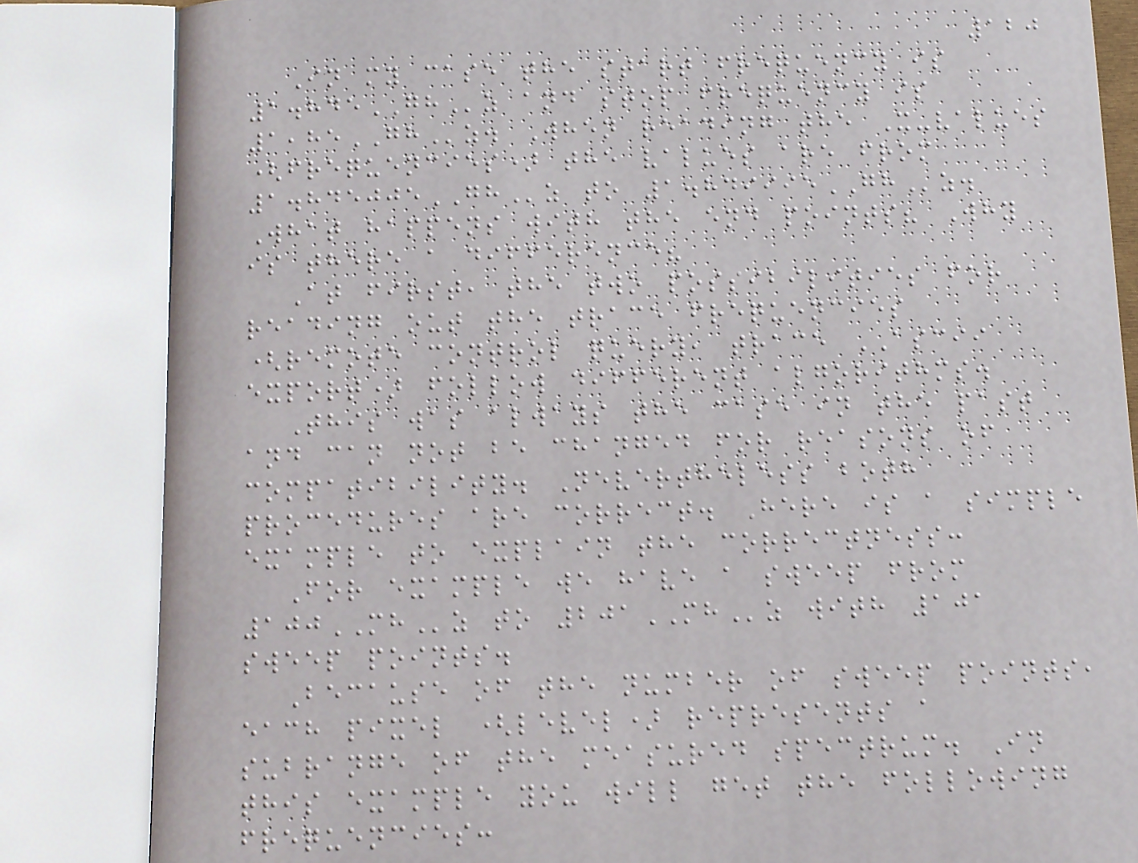120
In my case the start frequency is
1.845GHz and stop frequency is
1,85GHz. When reading the X-values
(frequencies) the values are from
1.845005GHz to 1.849995GHz.
What happens with the end points? Why
is there a difference?
At first, the two possibilities for
reading out the trace frequencies
(remote control query, trace ASCII
export) follow different algorithms.
This was always the case in the past
and can not be changed for reasons of
compatibility. Nevertheless both
procedures are correct. Here is a simple
example to explain the correctness:
For example we have a sweep from
100MHz to 201MHz with 101
sweep points.
Because of the number of sweep points,
each pixel (level) represents a
subrange of the measured spectrum. In
this example you will get the following
frequencies:
